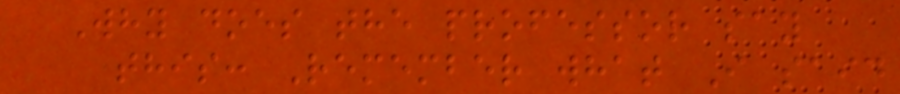Why does the professor say
this: Remember what I said
